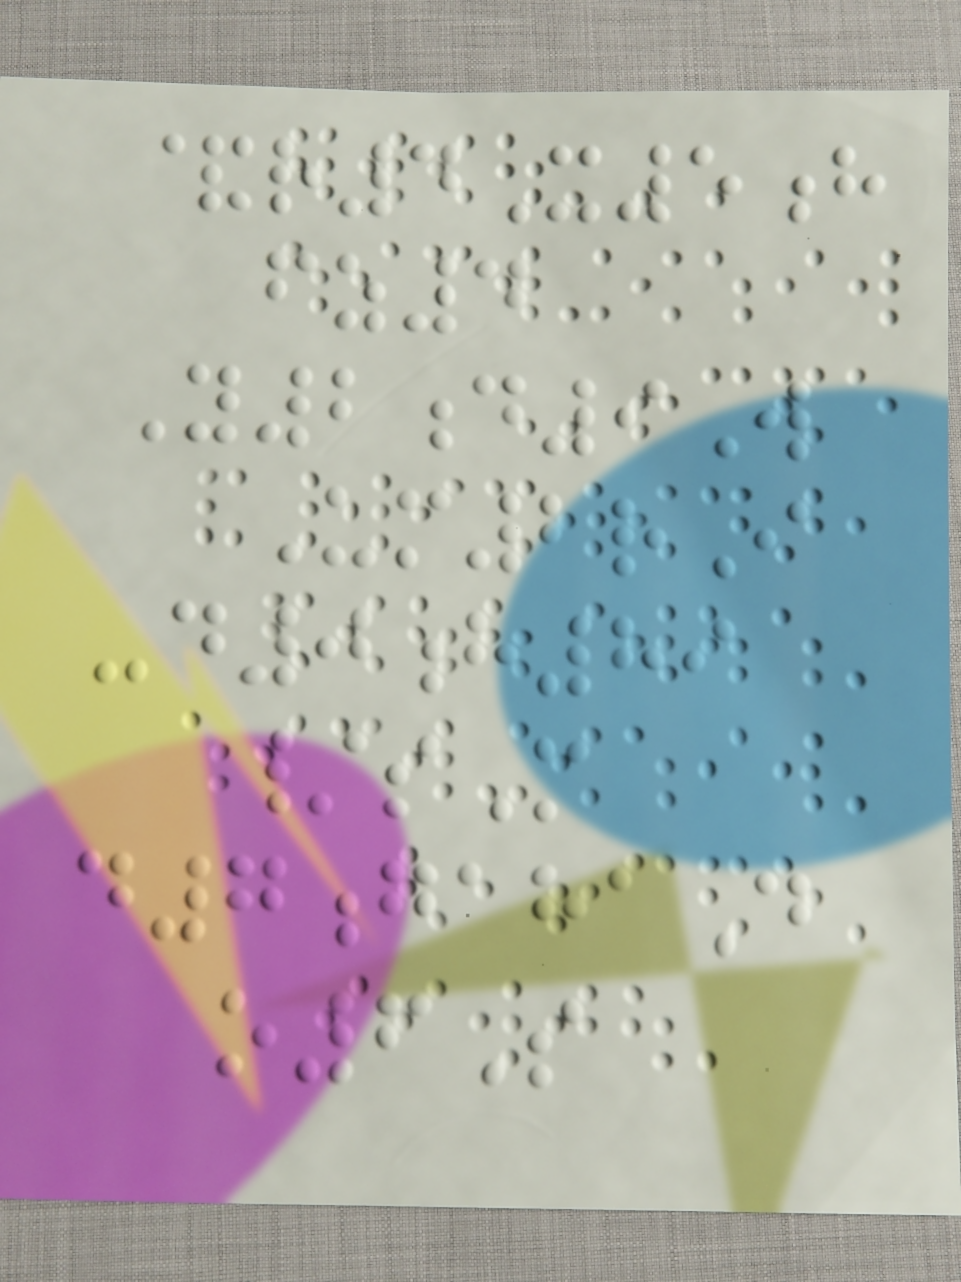&r4X5h
fz4
Y2d9W
Um2rI
-d0h89
/sM
d7gahaD
o6S
